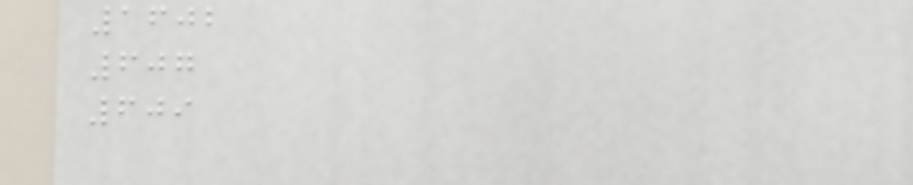1602
607
609
